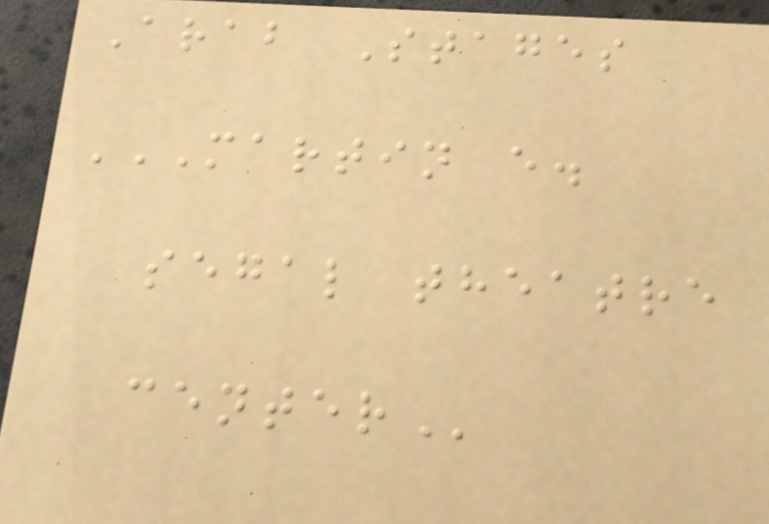Arab Stages
MARTIN E.
SEGAL THEATRE
CENTER
